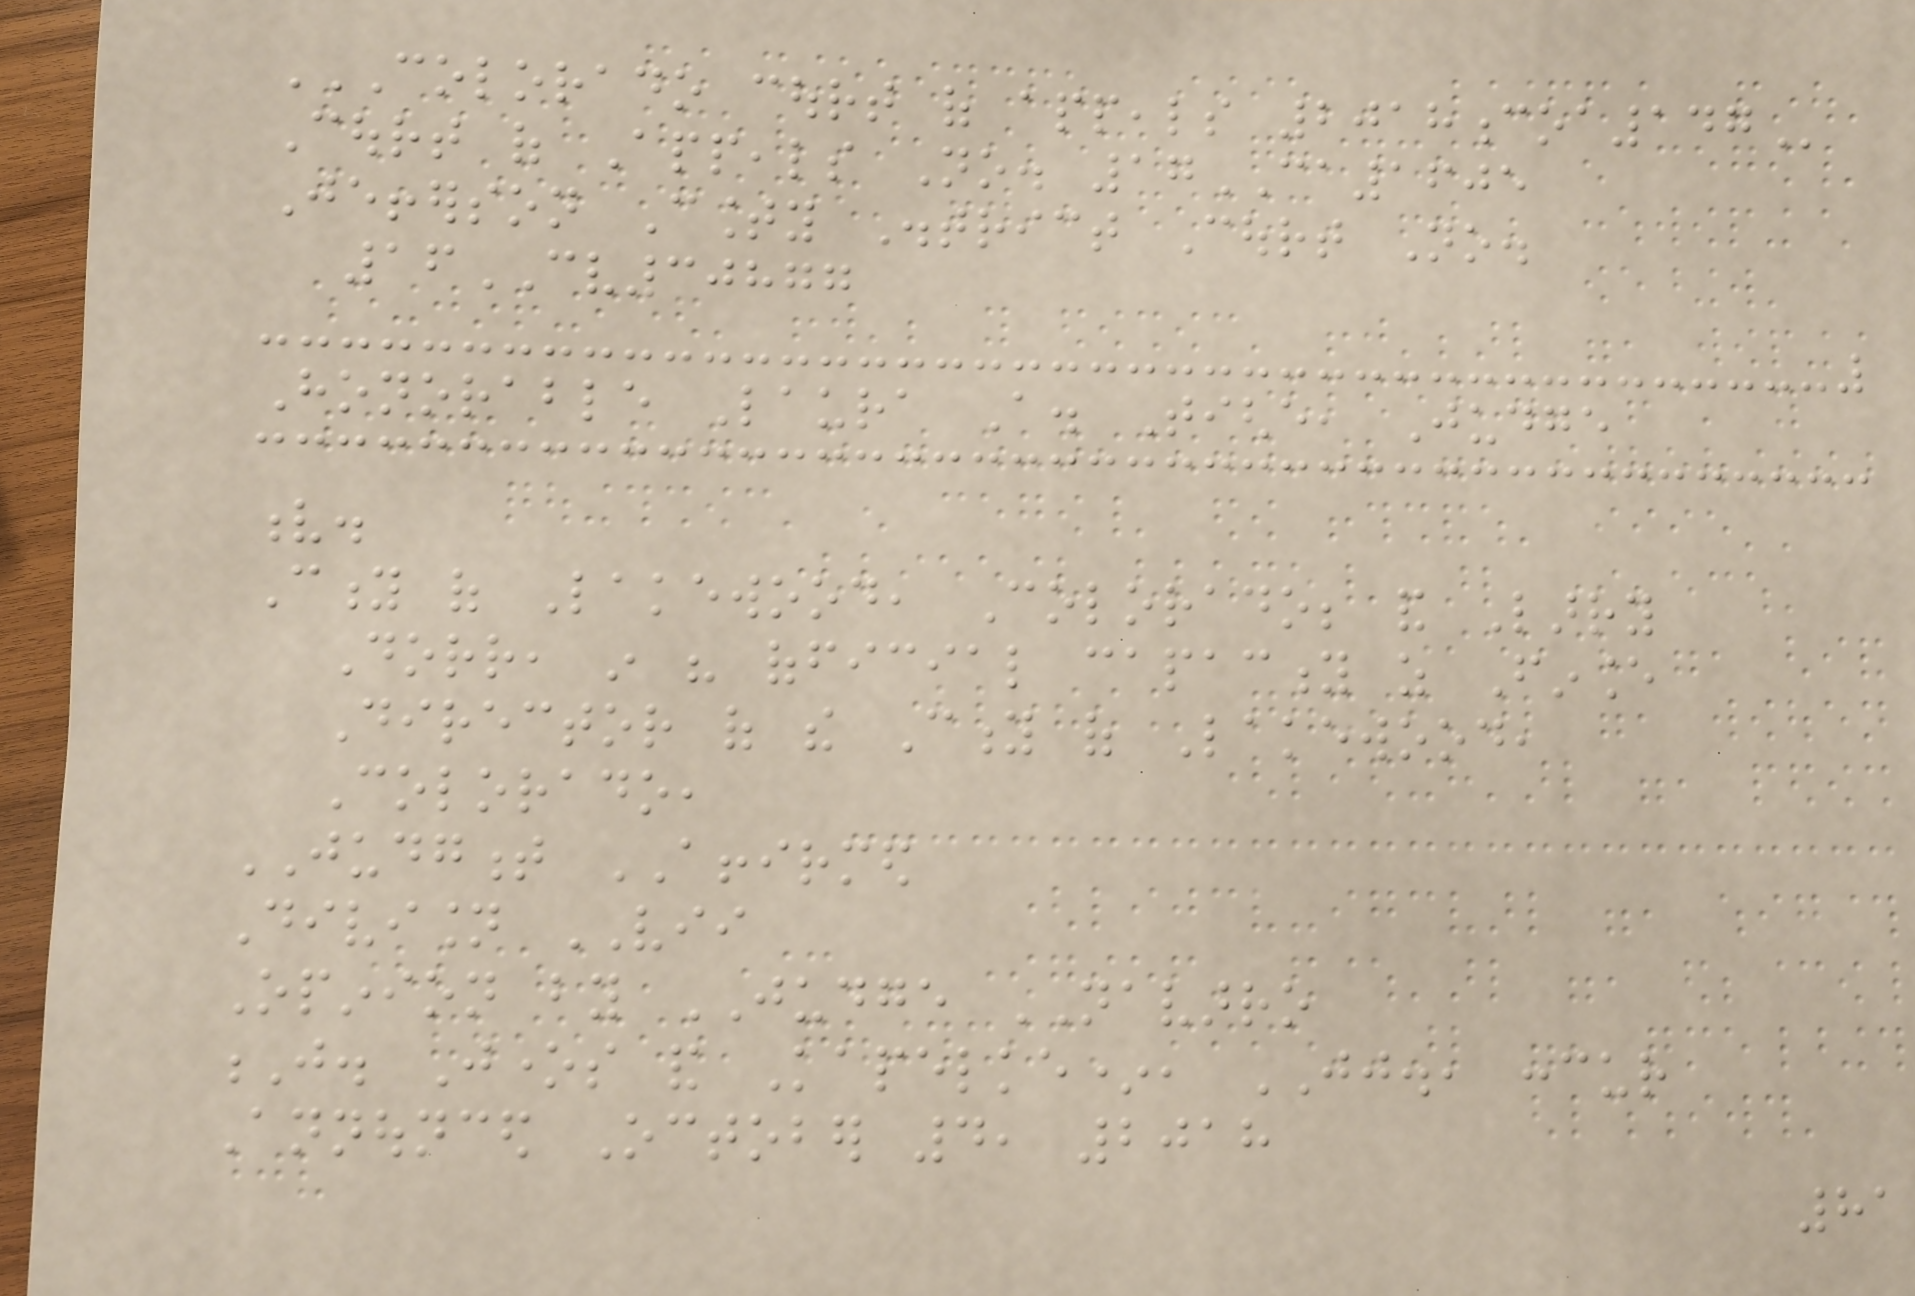COLORADO COURT OF APPEALS 2018COA147
Court of Appeals No. 17CA1605
Jefferson County District Court No.
16CV30877
Honorable Laura A. Tighe, Judge
v.
City of Lakewood, Colorado; and Larry
Dorr, in his official capacity as Finance
Director of the City of Lakewood,
Colorado,
JUDGMENT AFFIRMED
Division VII
Opinion by JUDGE NAVARRO
J. Jones and Kapelke*, JJ., concur
Announced October 4, 2018
81
